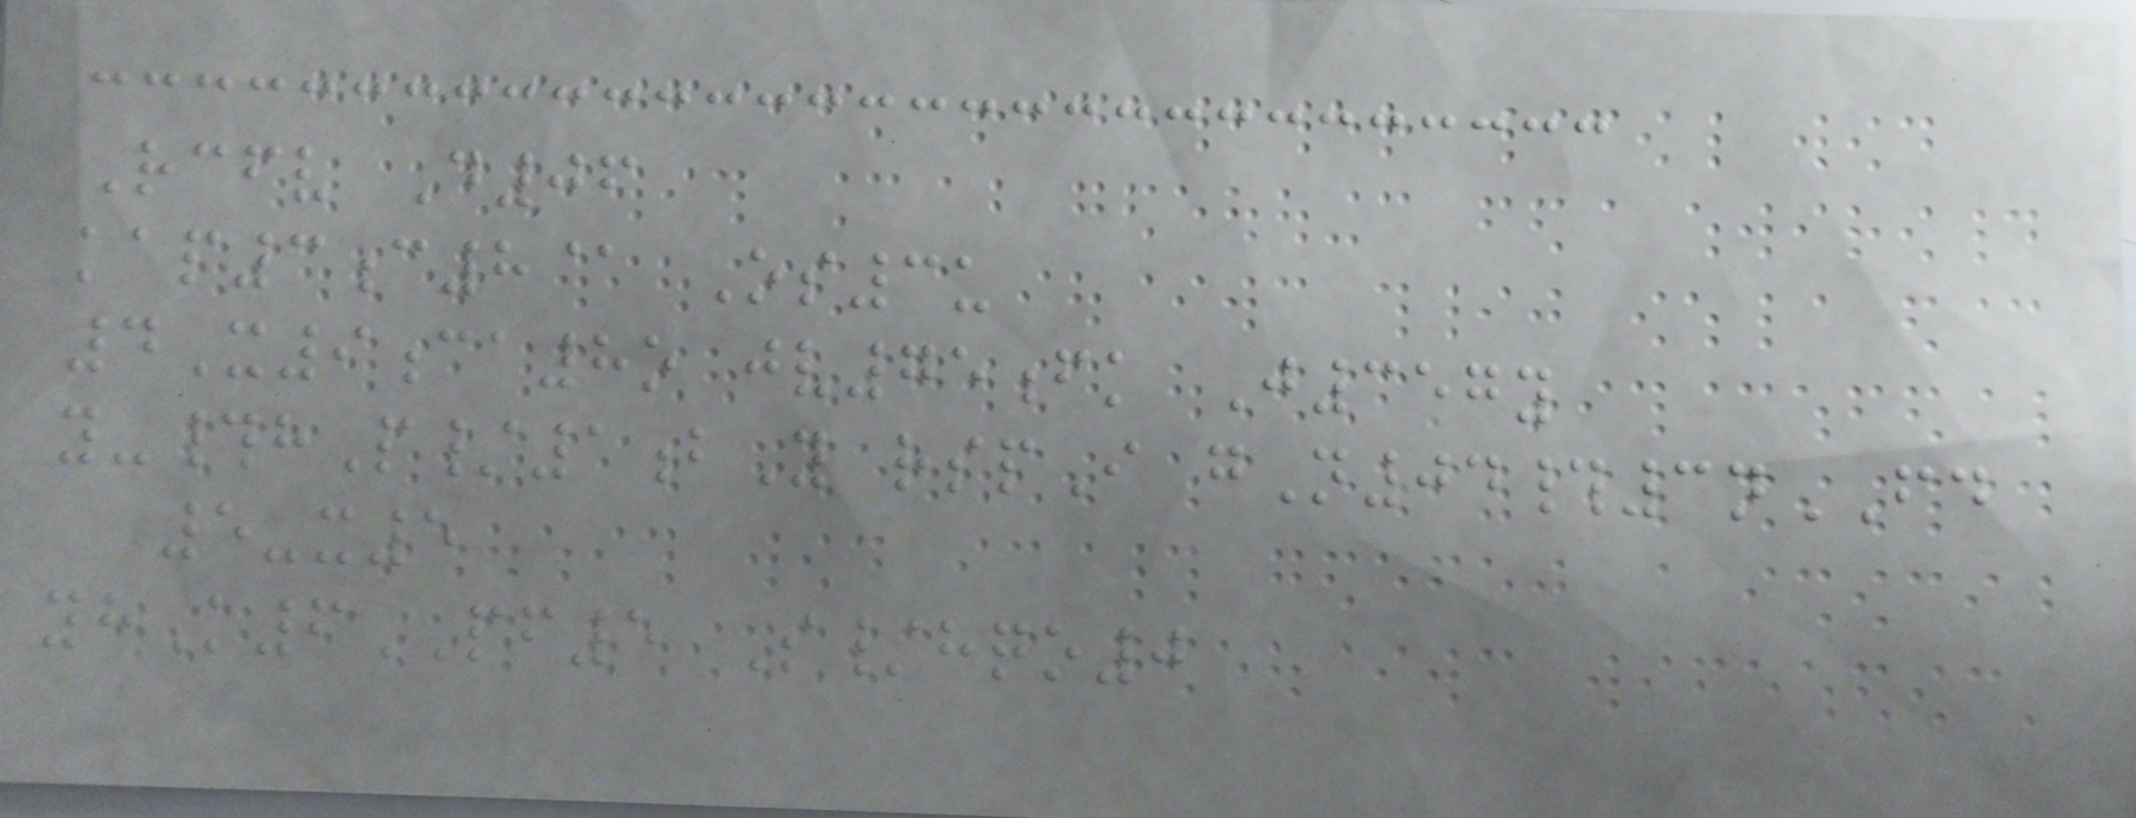Rcfv D06
kap3c8@ Os3u
4X9ca8o jv75fk J357y
y-#hP/1bY rspI gN04#3nFD
5-x5
yhK6PF5 S/hqo0
